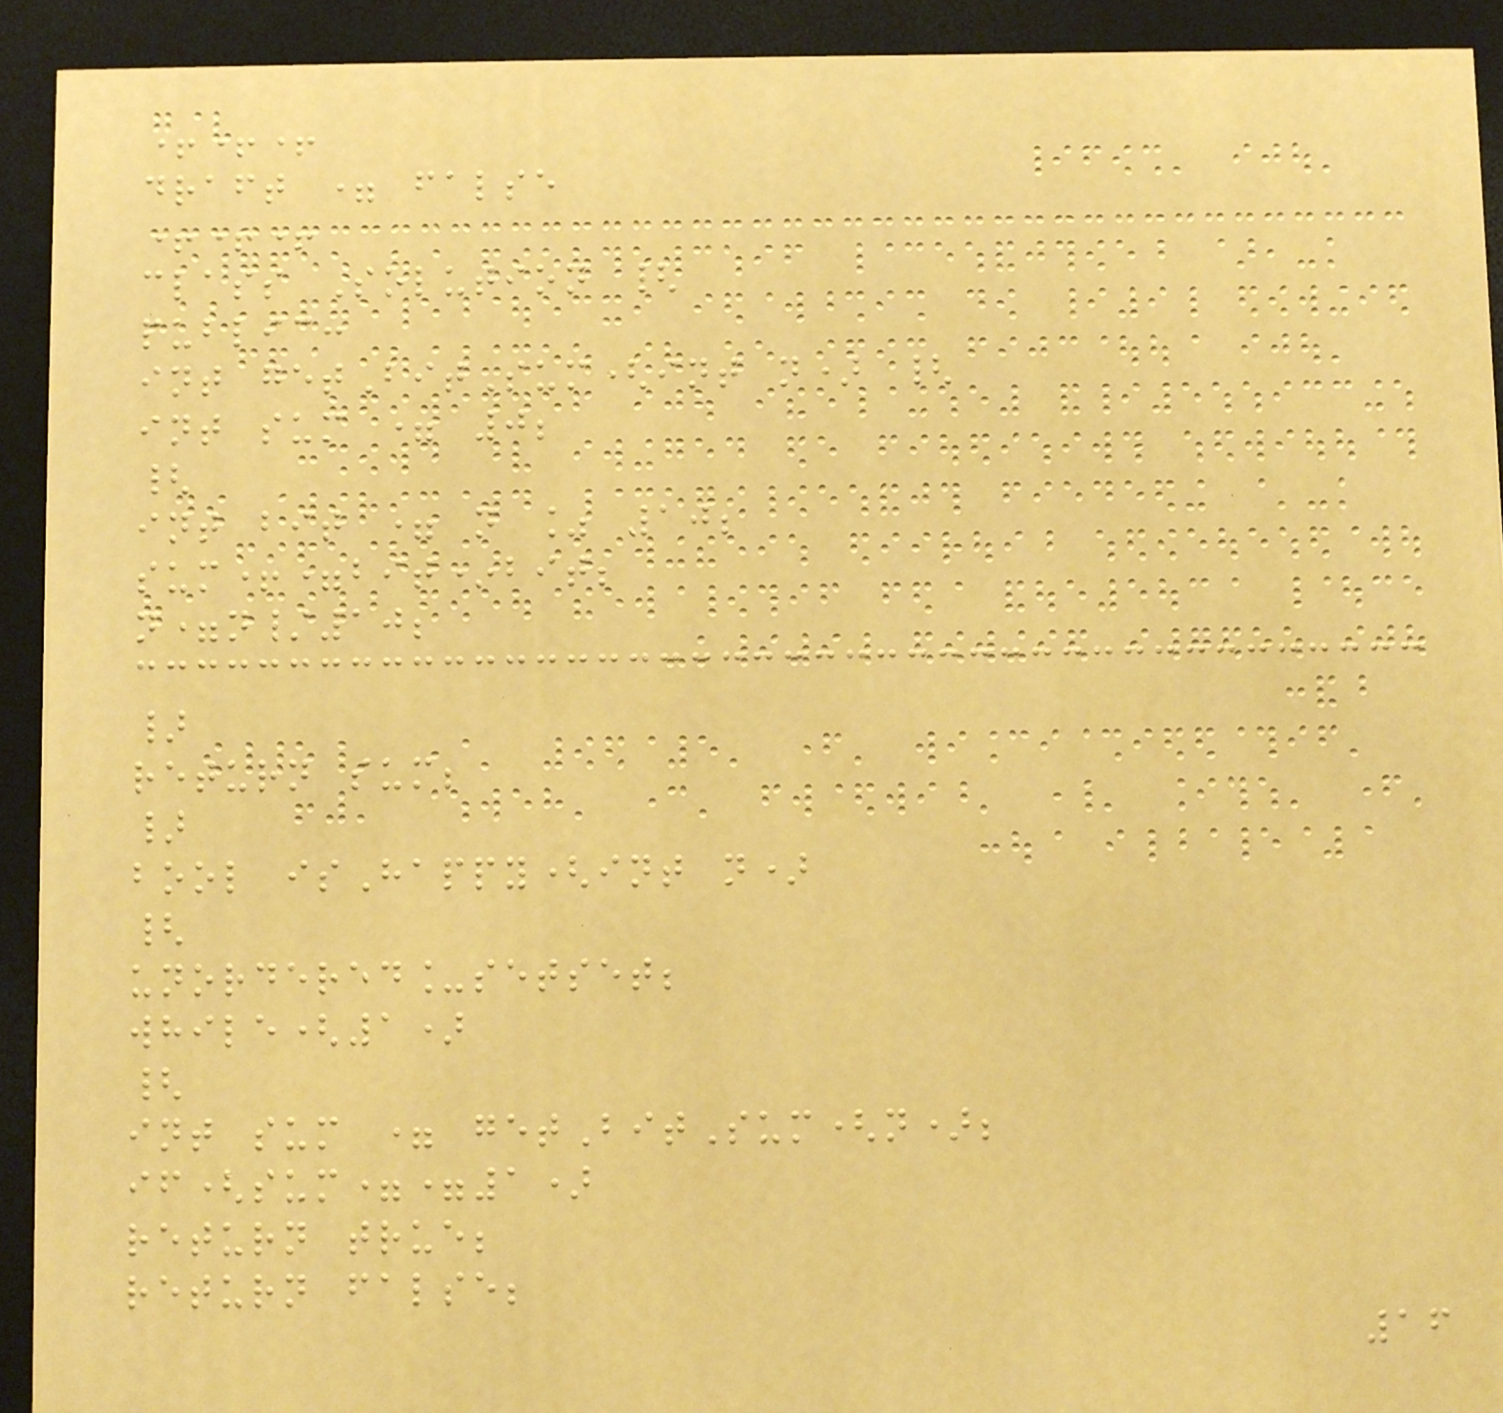+++
draft = false
+++
class Solution {
public:
int getBitSum(int n) {
int sum = 0;
{
int bit = n % 10;
sum+=bit*bit;
n=n/10;
}
return sum;
}
bool isHappy(int n)
{
unordered_setset;
while(1)
{
int sum = getBitSum(n);
if(sum==1)
return true;
return false;
16
